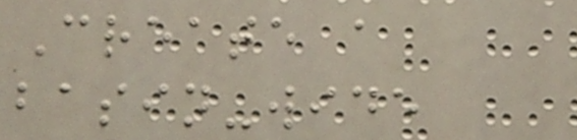Create a
basin-wide
